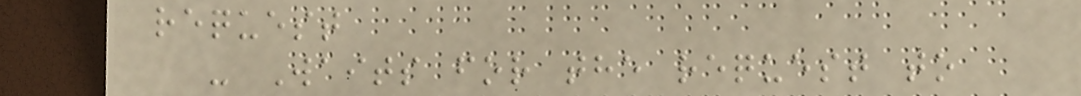request
- Waits for the request to
